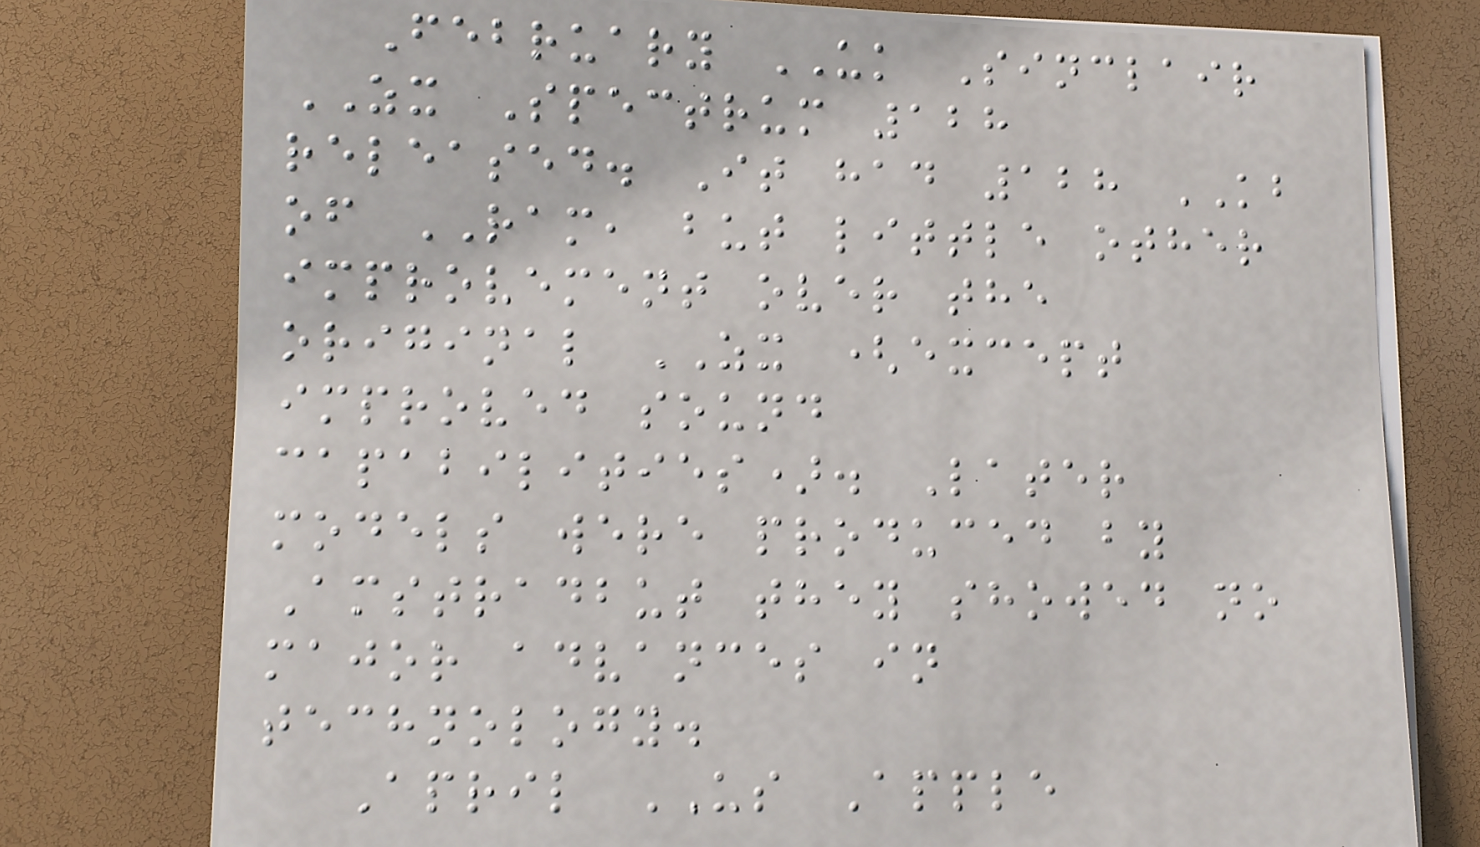February UK Sinclair
ZX Spectrum 128
released. It had 128 KB
of RAM, but little other
improvement over the
original ZX (except
improved sound
capabilities). Later
models were produced by
Amstradbut they showed no
major advances in
technology.
April US Apple
